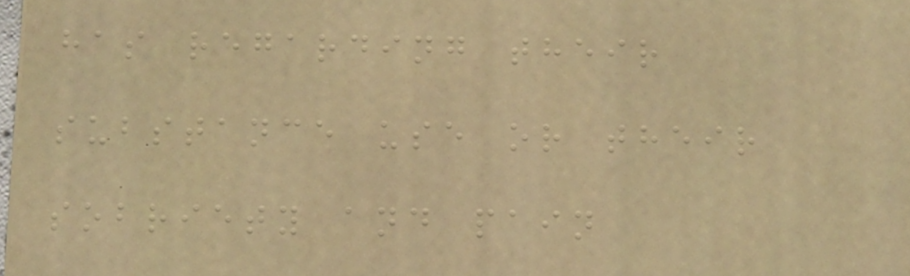has regarding their
substance use or their
sobriety and pain
